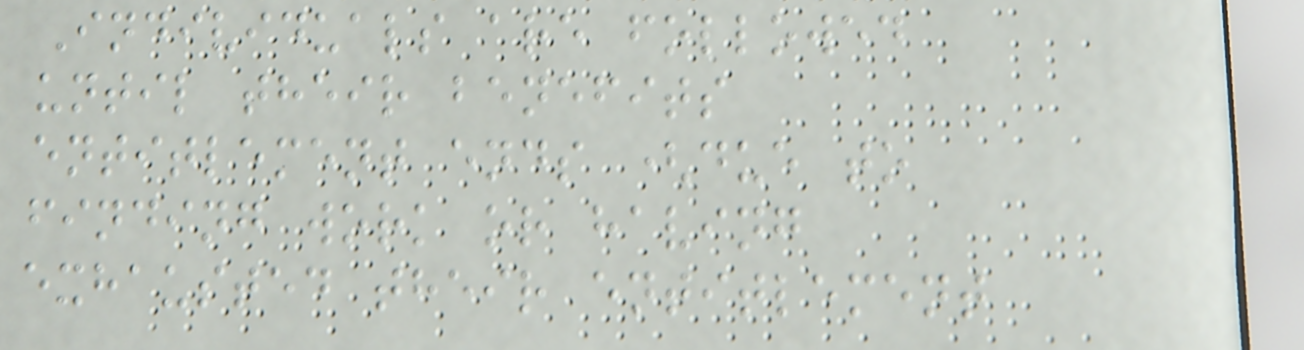Individuals are followed
until their benefits
entitlement ends (due to
finding work or having
exhausted their entitlement
